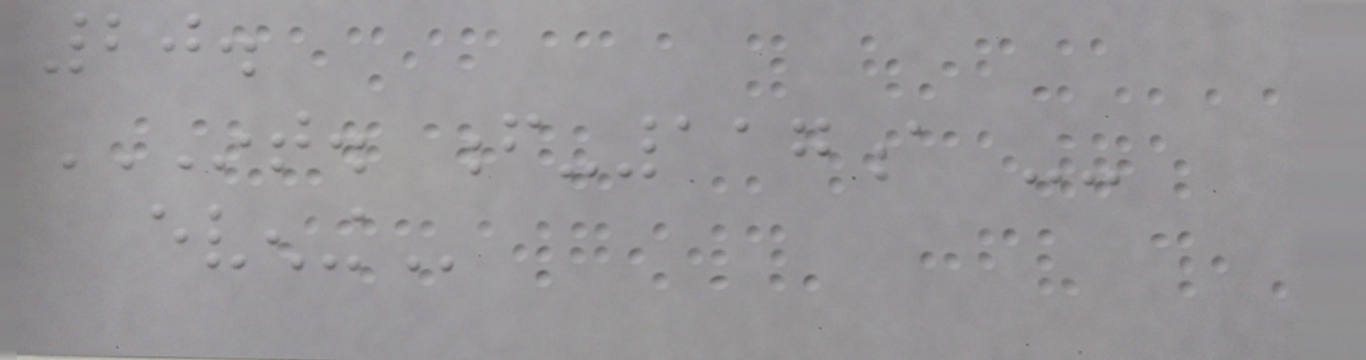20.
INT. F-117A --
EVENING
